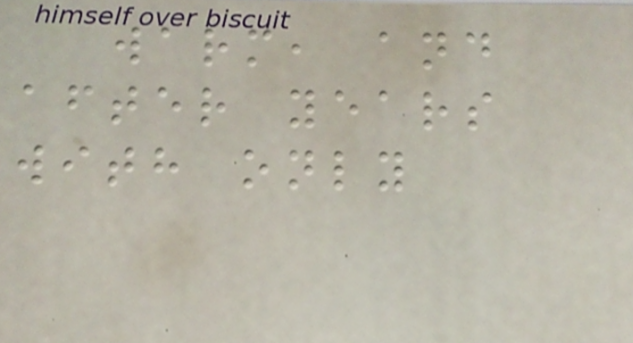warm, and
after years
with only
